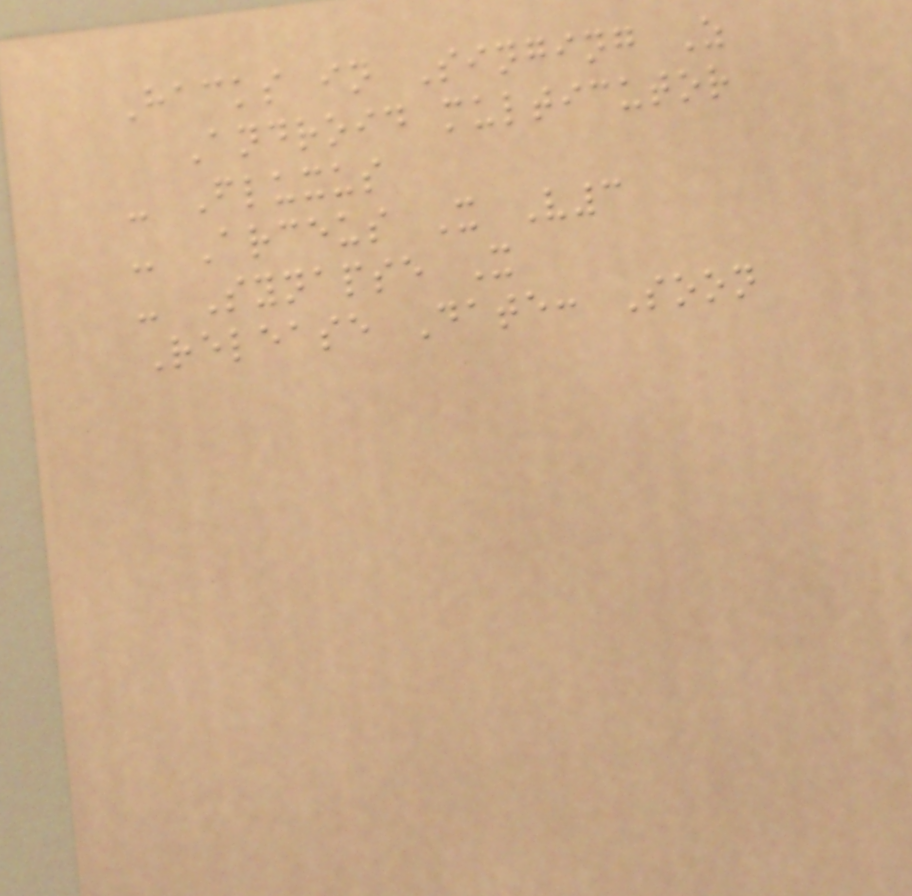Hacks in Singing Z
Android multicutor
- Fluxus
- Arceus X V3
- Synapse X
Release Date: Soon
